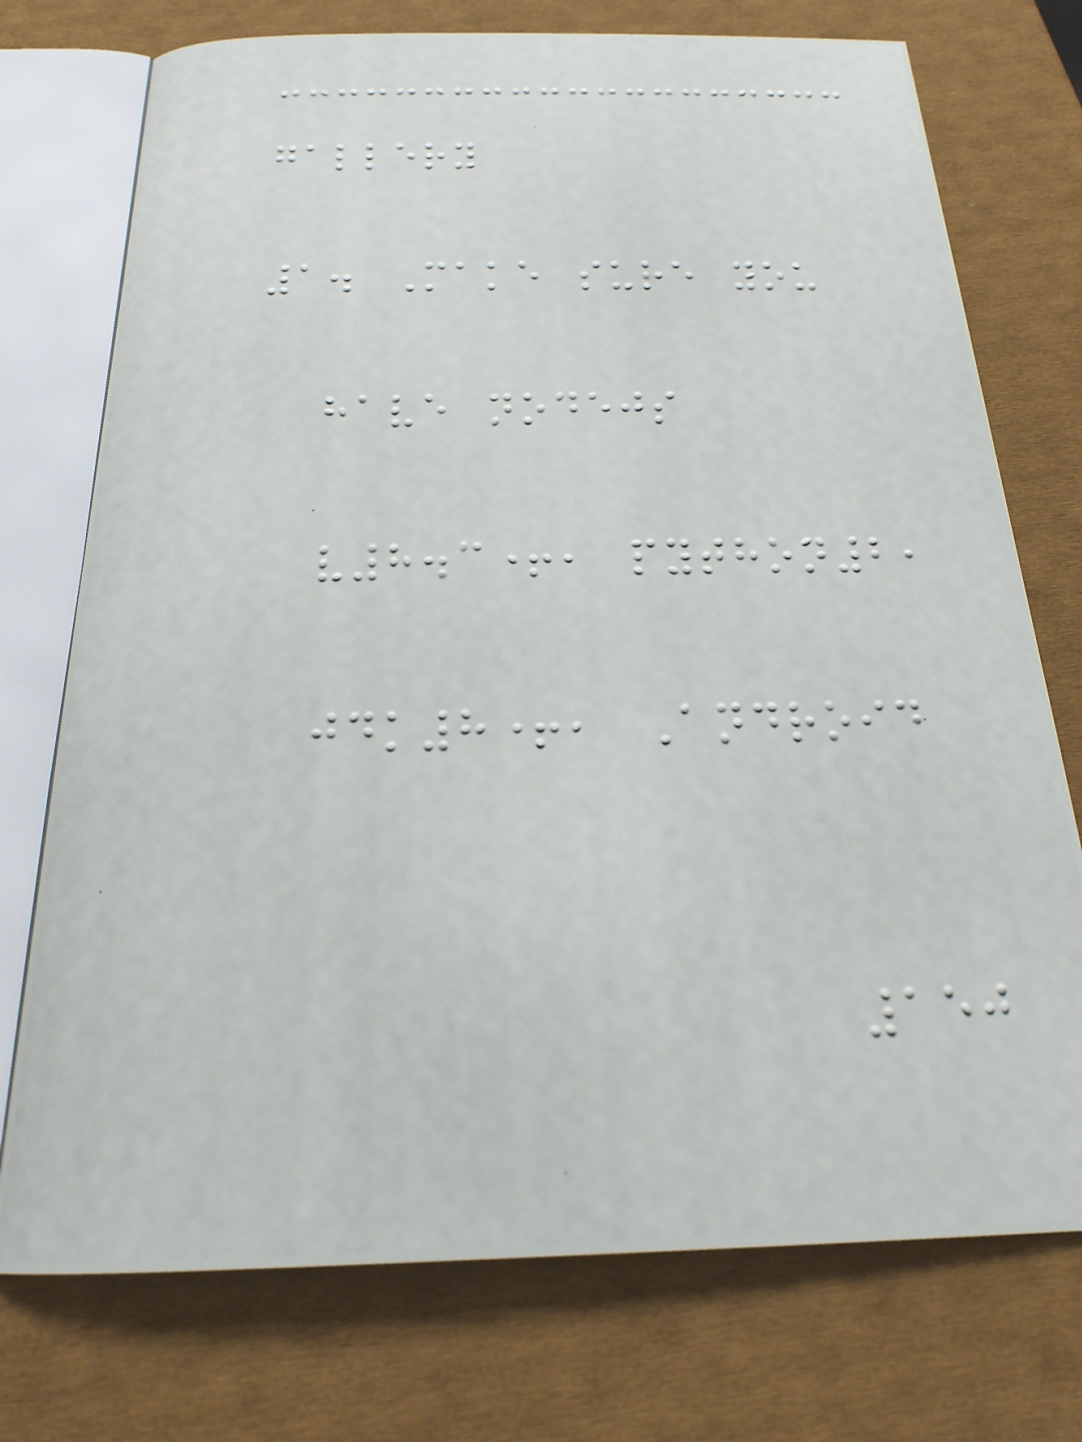gallery
1. Make sure you
have nodejs
v8.3+, python2,
jdk8+, Android
150
